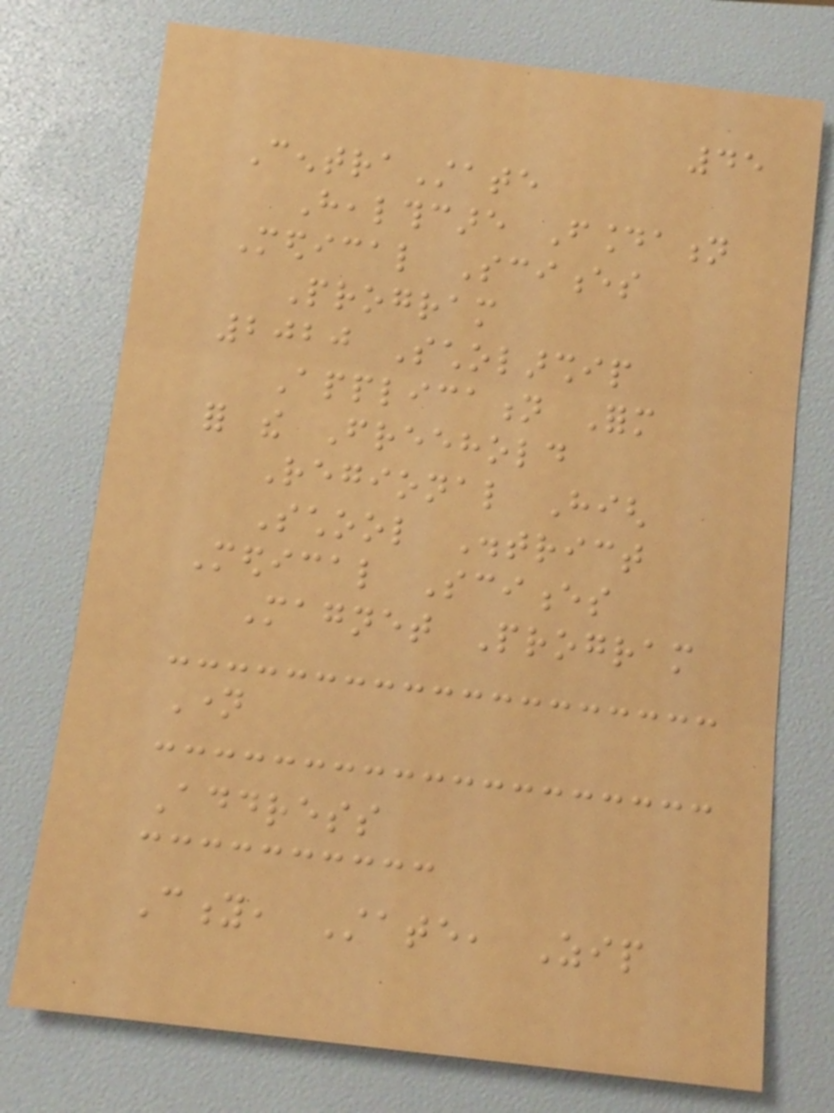45
CentraState
Healthcare Foundation
Medical Sciences
Program
2020 Scholarship
Application Form
for the Freehold
Regional High
School District
Medical Sciences
Magnet Program
Name
Address
City, State, Zip
